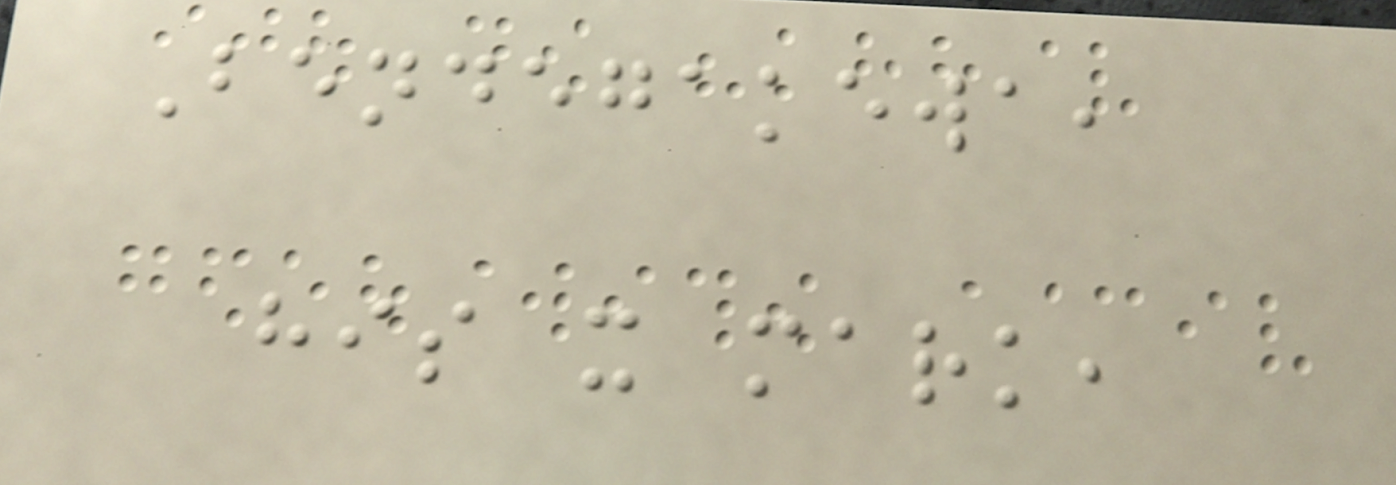Bendegakewa,
his x mark,
